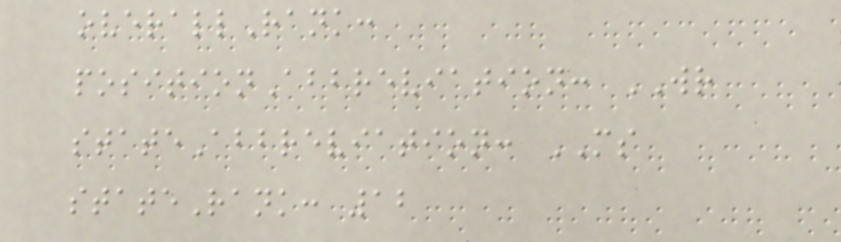overallRank:
positionAbbreviation: WR
stateAbbreviation: MS
stateRank: 12
